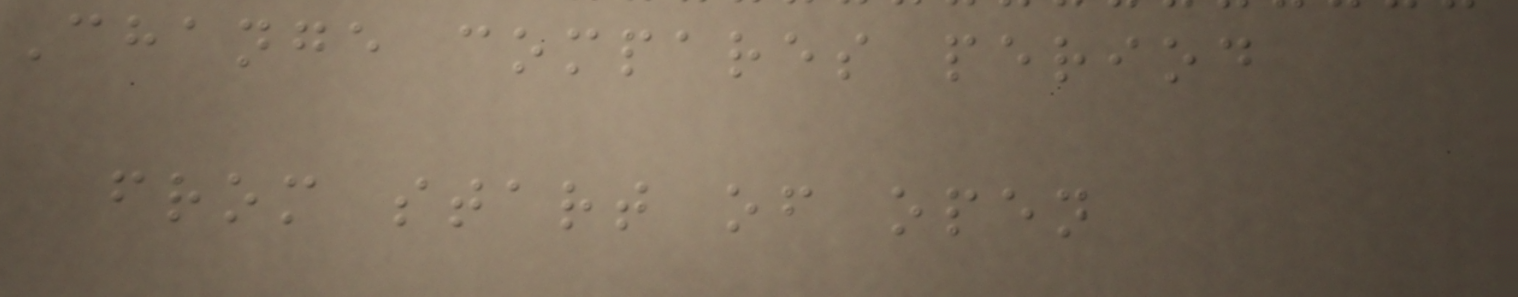Change compares period
from start of open
